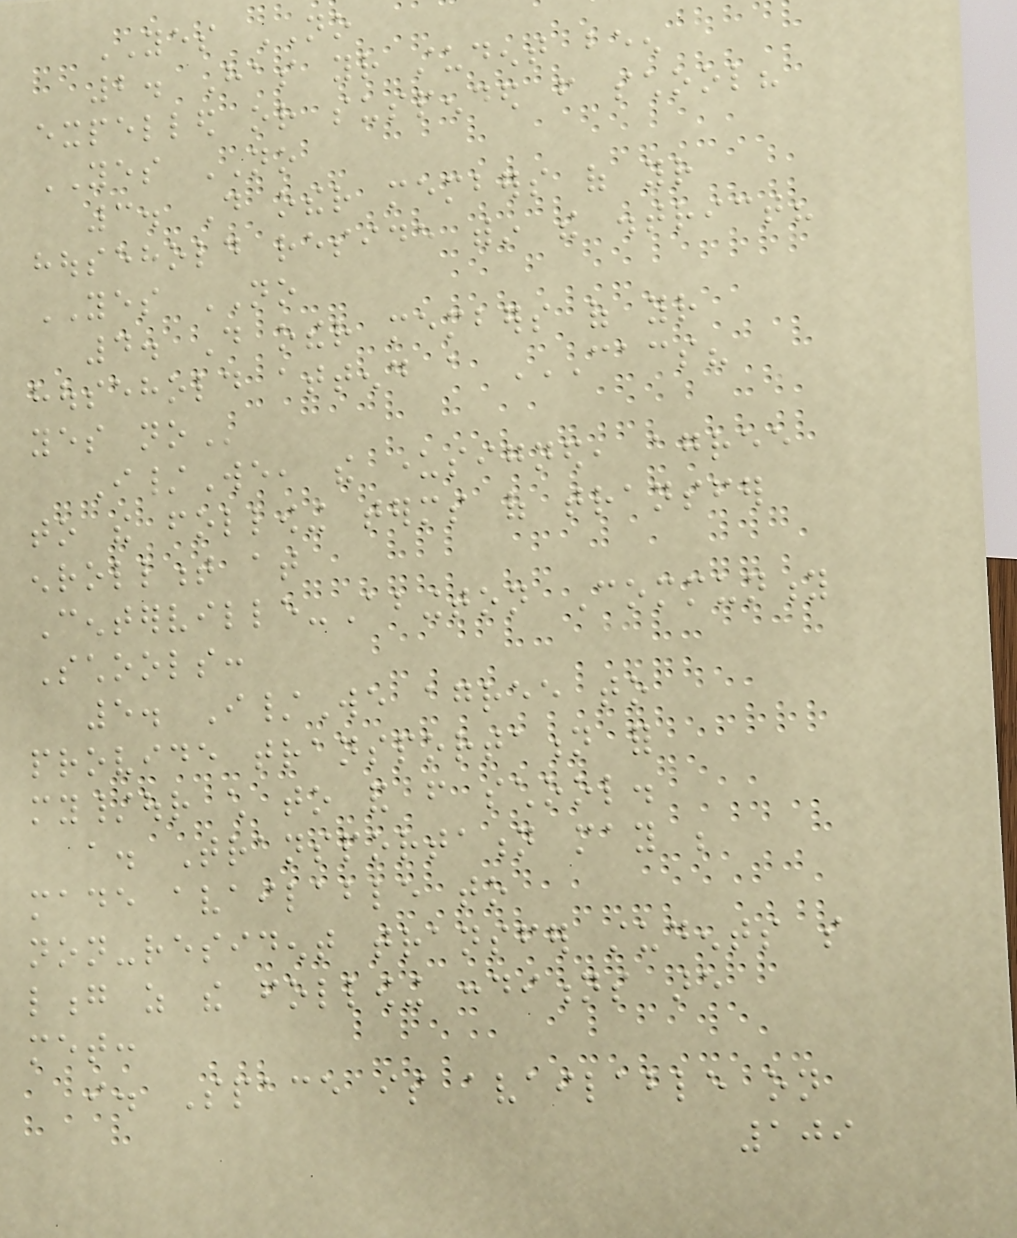YES NO
2. Has your student been
expelled or suspended from school?
YES NO
3. Do other members of your
household reside within the district?
YES NO
4. Do other members of your
household attend a CACS?
YES NO
I/We, the undersigned, agree
to the following terms of transfer
enrollment at
Centerville-Abington Community
Schools:
5. I/We agree to
provide transportation for
my/our child to and from school.
a. Transportation may be
made available to
non-resident transfer students so
long as the following conditions are
met:
i. Space is available on
109
